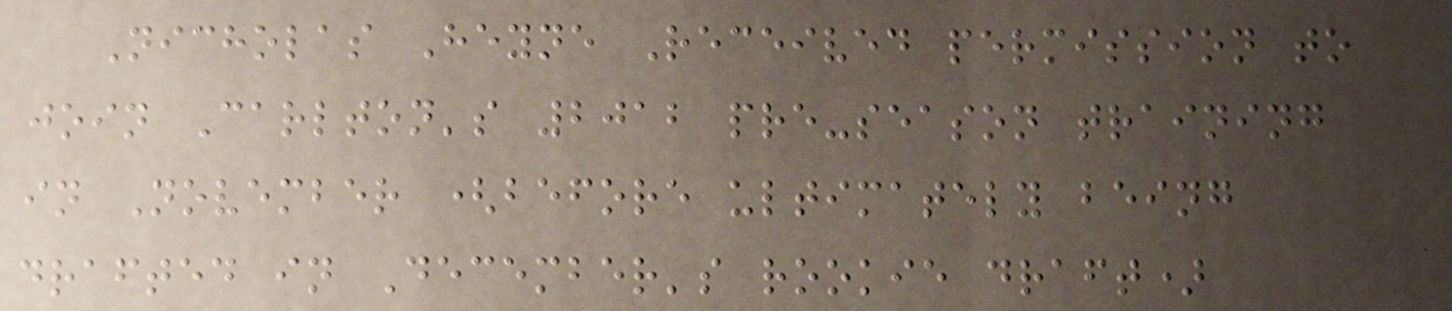Nicholas Heyne Received permission to
join Carlton's 2012 pre-season training
in November (before ultimately being
drafted in December's rookie draft)
